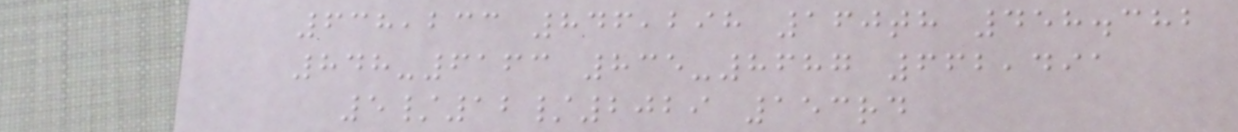638,233 846,298 160th 458.382
848-6163 835-8687 662,491
5/12/2029 153rd
